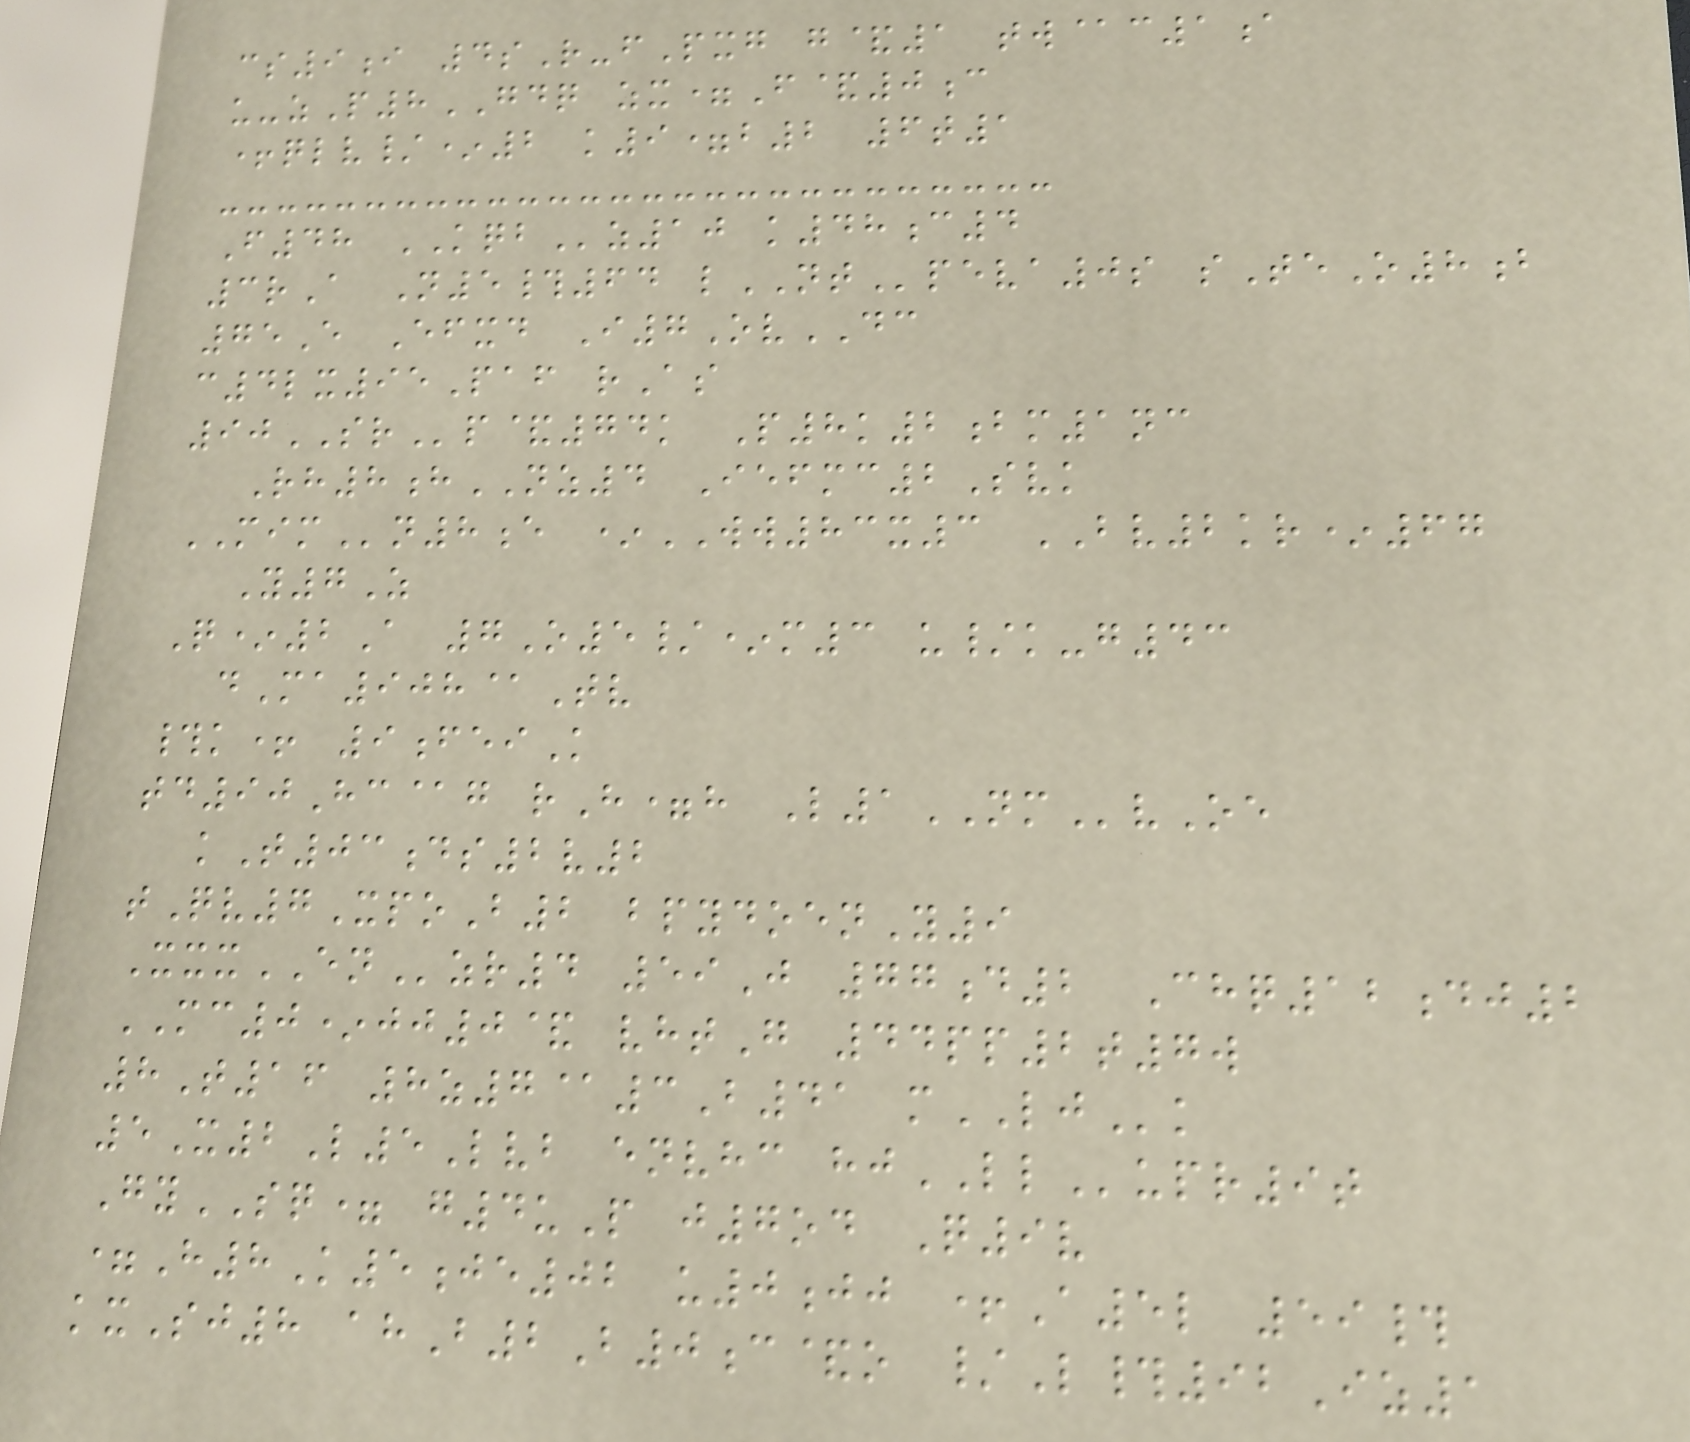cs9i 4sR-fPxg g&1 tw@c1a
u-zP8GDQ zx=F&0c
+qlv/*2 k9=b2 6t1
F48 KQBz10 k48c4
3rA N5#64 lNTpeva0s sTeO8b
75E Efxd I7OvDC
c4lx95Paf rAs
90SRp&74k P8k2bm1nc
Rh8hNZ4 Iefmc2Svk
MIMn8e *WW83x3 BV2kr*67
Y7Z
Q*2A 7O5/*m3 u/k-g43
dMa908@Tv
#k+ 9feiK
td90Hc@g rH=h L1NMvOe
kT03ds2v2
tQv7XpoB2 bpydoenY9
XxxENzr4 59J 77d2 Chq12dj2
MC0*jj0& vhtG 44pp2t7w
8T16 8z7@3B41 mLJk
5X2L5Lvb envhc hjLLupr9t
GySQ= g4uP j7od Q9v
=H8K5je02 u0jj +A5l 59#
kxSj8 ahB2B0c&o /L#92Iz1
